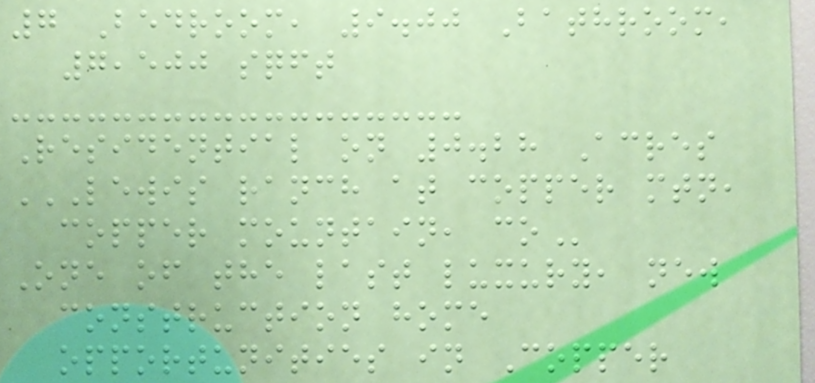7 Bedroom, 9.00 Bathroom,
7,500 sqft
Residential on 0.28 Acres
LEWIS RANCH AT COPPER MTN,
COPPER MOUNTAIN, CO
One of the last luxury, new
construction home
opportunities in Copper
